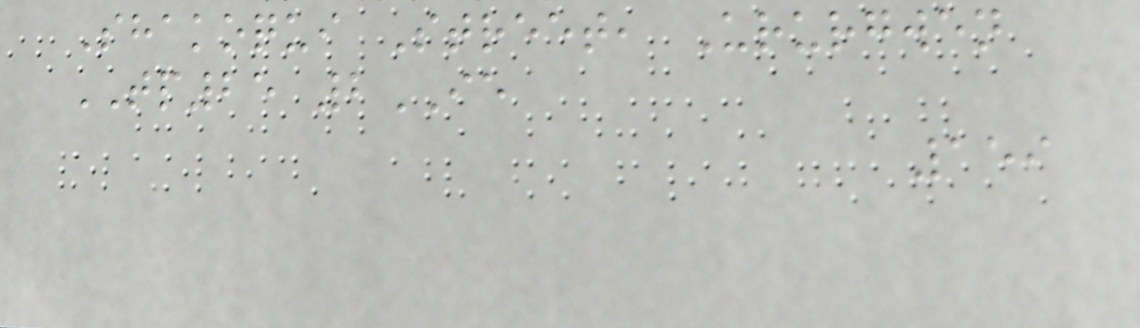Shakoqui Street, Ururgwen
TP25 2IE
159
